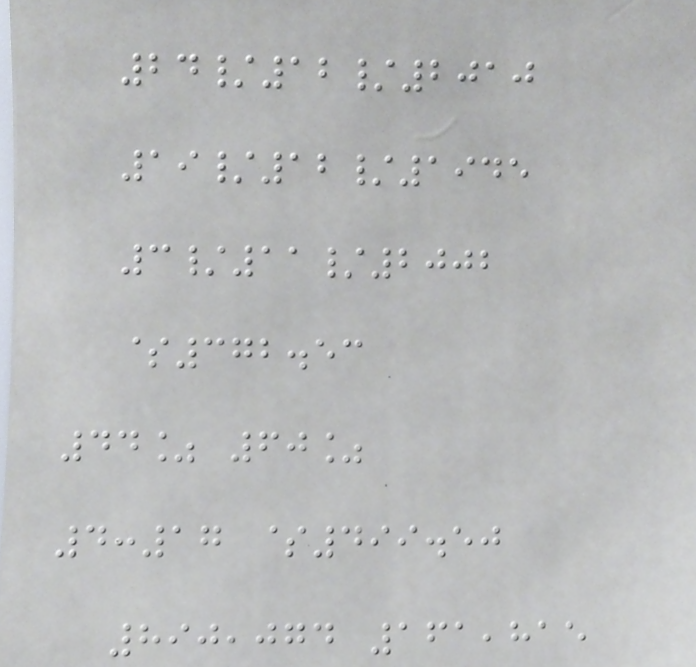24/12/2010
19/12/1945
3/11/2002
$372.53
44% 60%
4:17 $499.50
890,074 161,815
